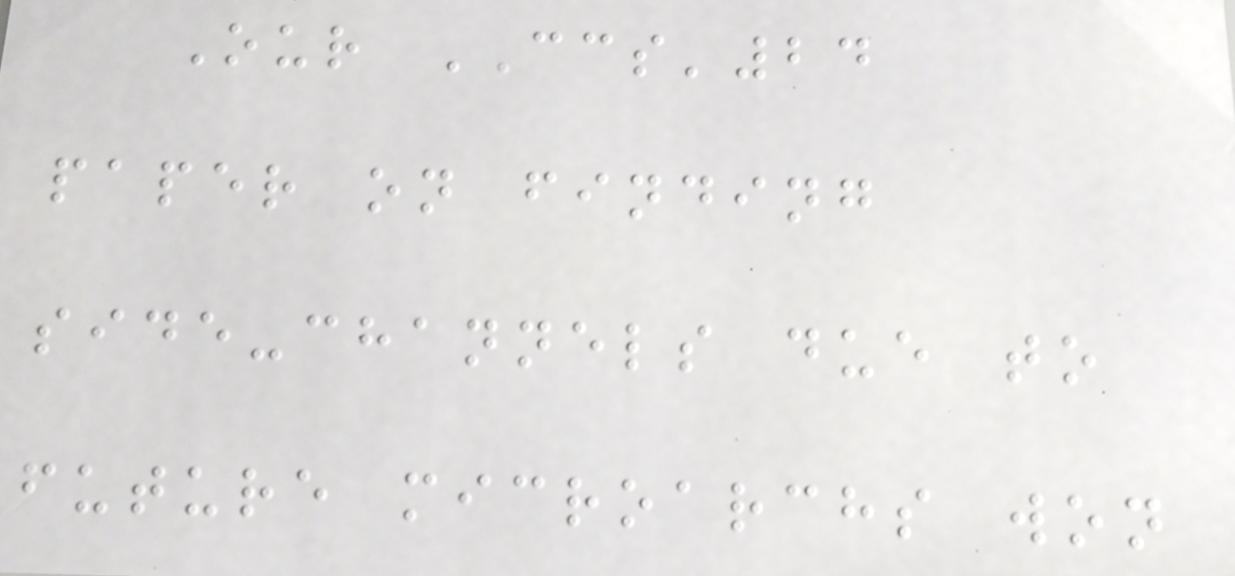Our CCS'24
paper on finding
side-channels due to
future microarchs won
